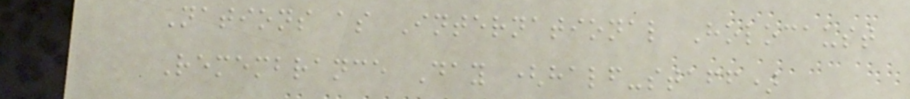Nations as International Holocaust
Remembrance Day (half-staff)
